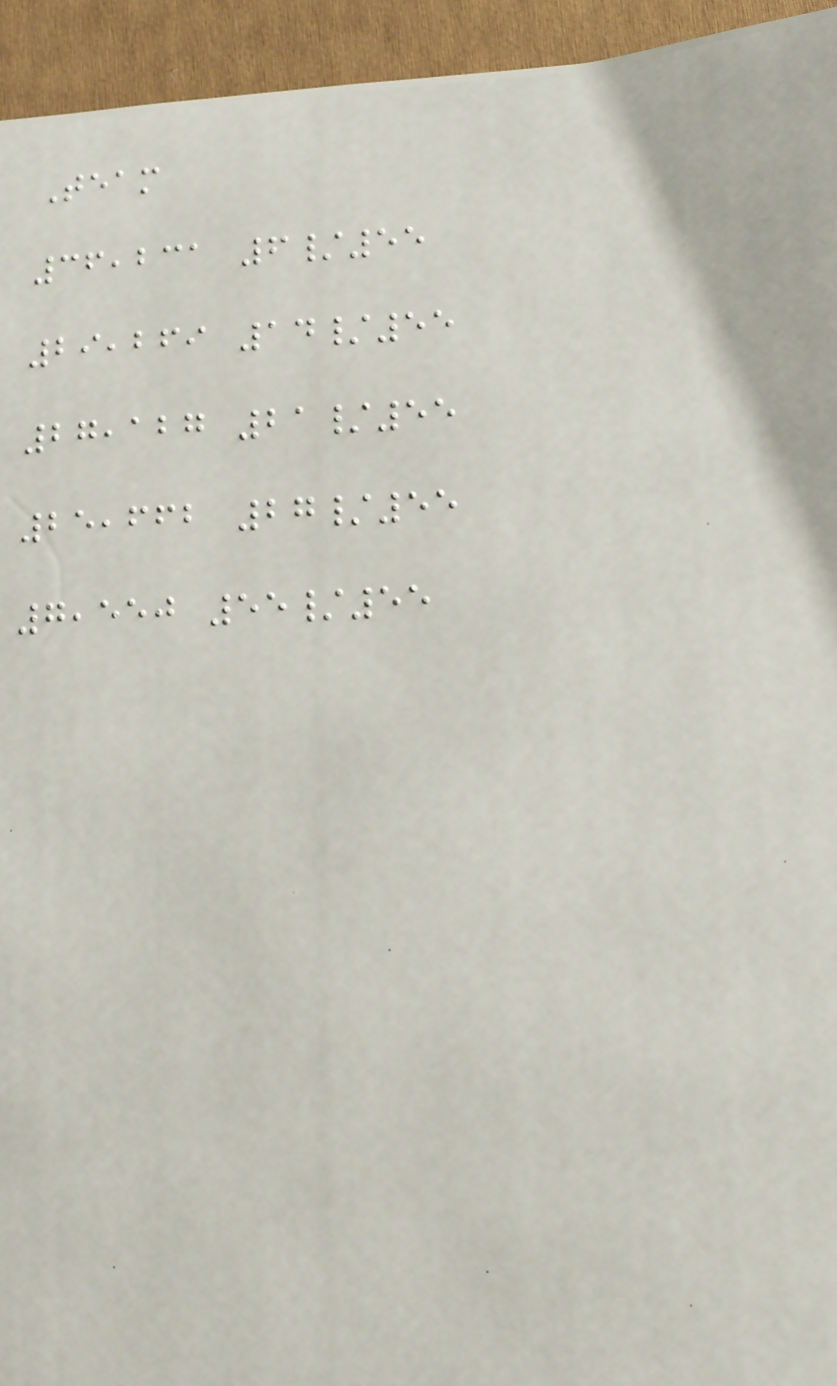Team
36,231 6/55
29,269 14/55
27,127 21/55
25,662 27/55
7,550 55/55
